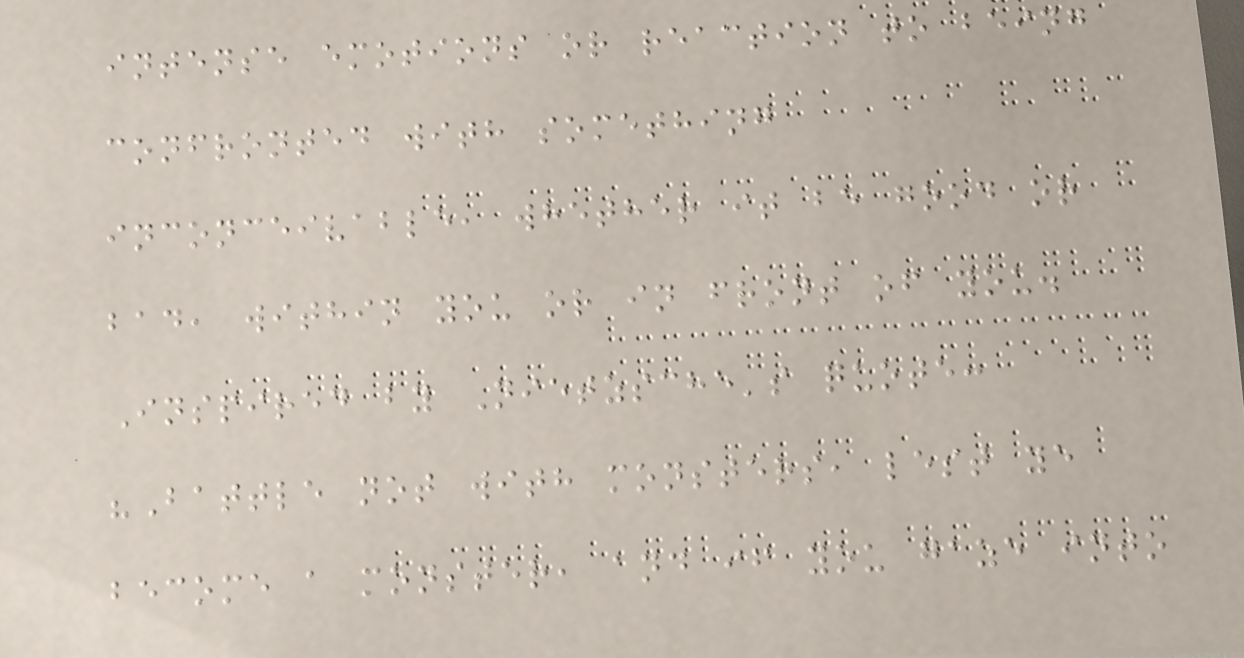intense emotions or reaction to being
confronted with something
inconceivable, whether it be good or
bad, within you or in front of you.
Inspired by Nietzsche's quote:
"Battle not with monsters, lest ye
become a monster, and if you gaze into
